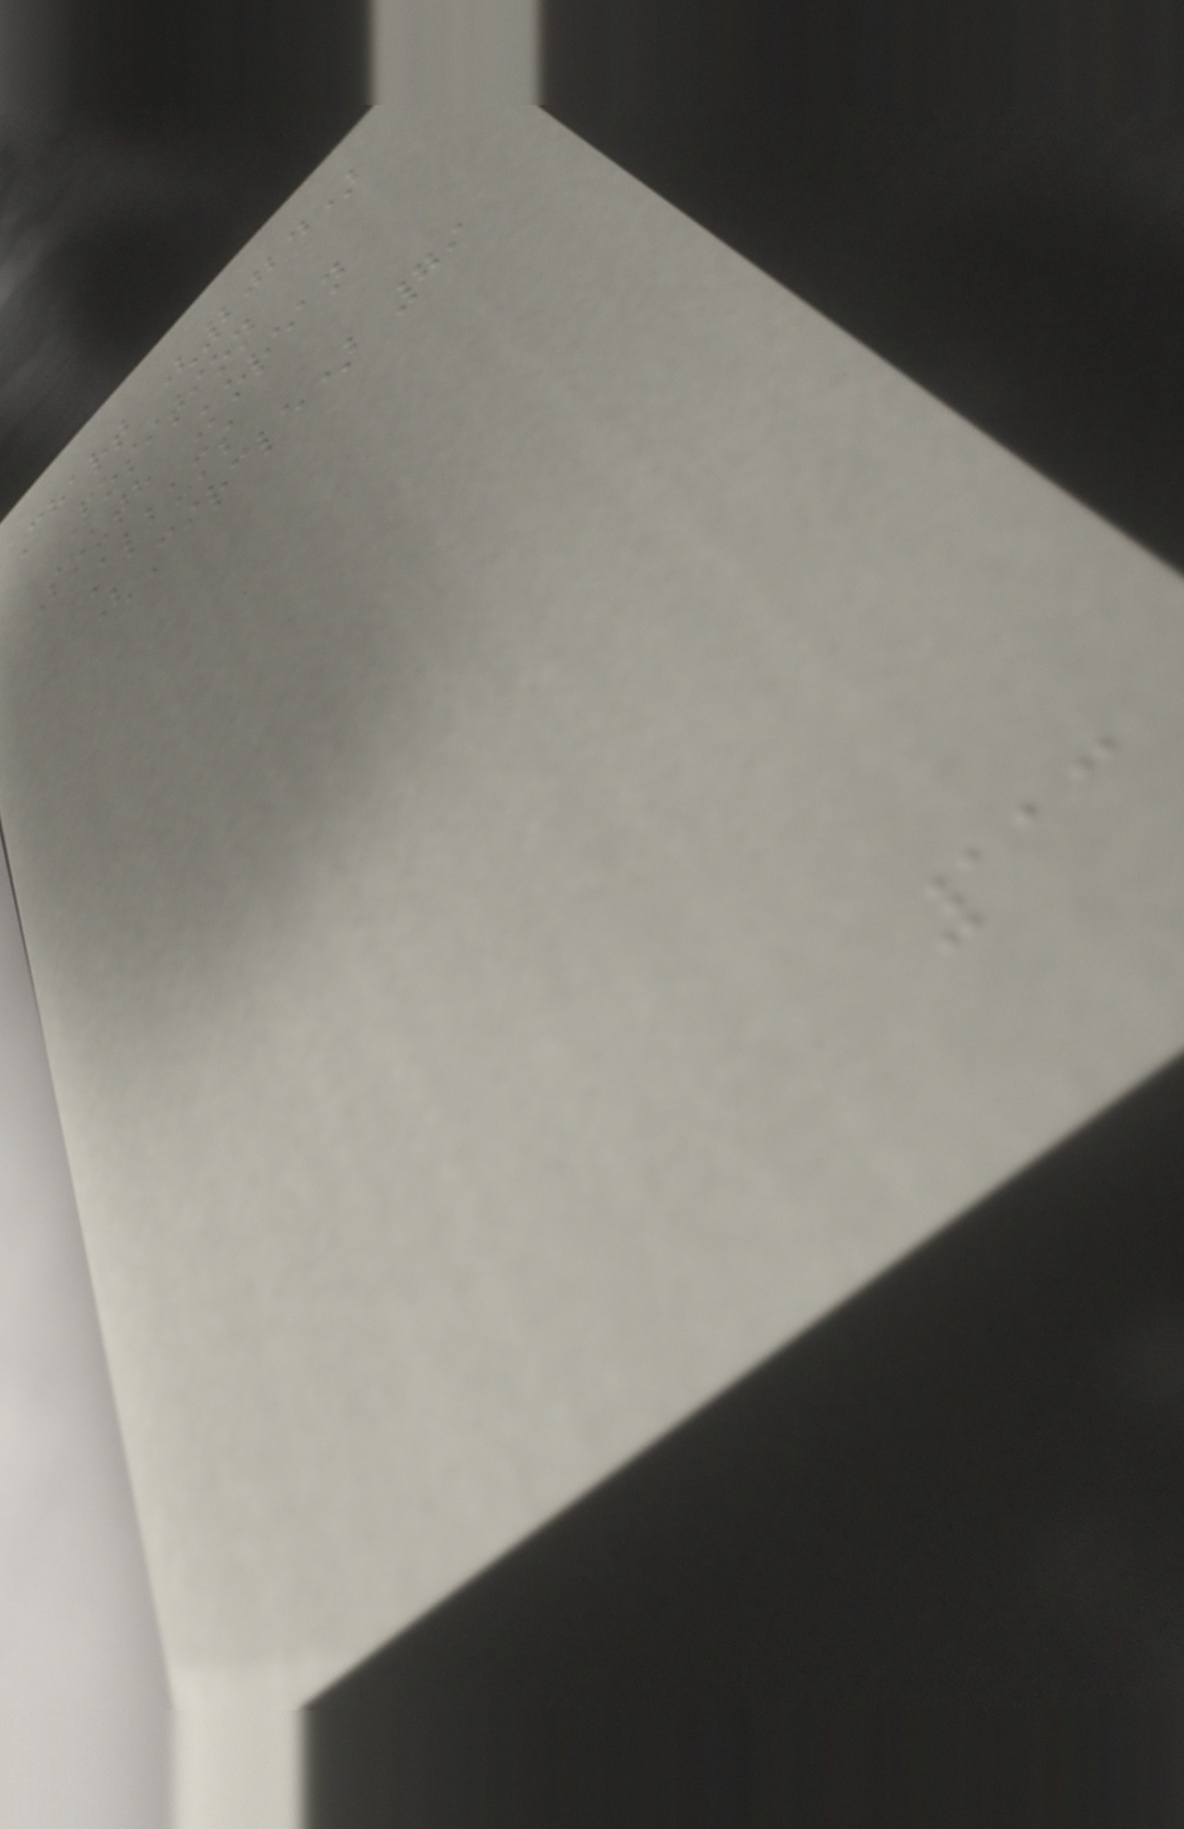Chart (2024)
Position
South Korean
Albums
(Circle) 79
113
